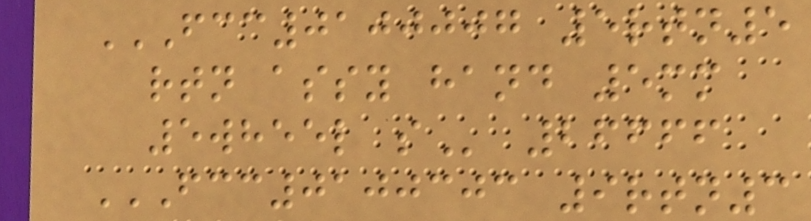FCC0100007 5RTN5
RTN ASSY HAND 5MM
5WHEEL S 26666
FCC0100303 9RTN3
